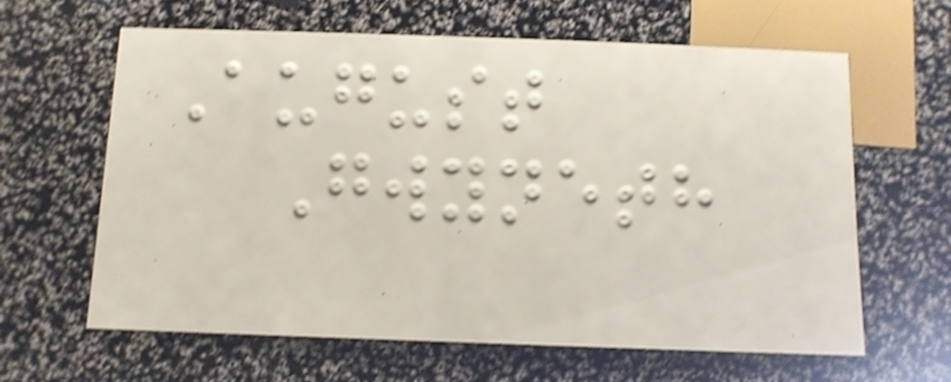August
Gwyneth
